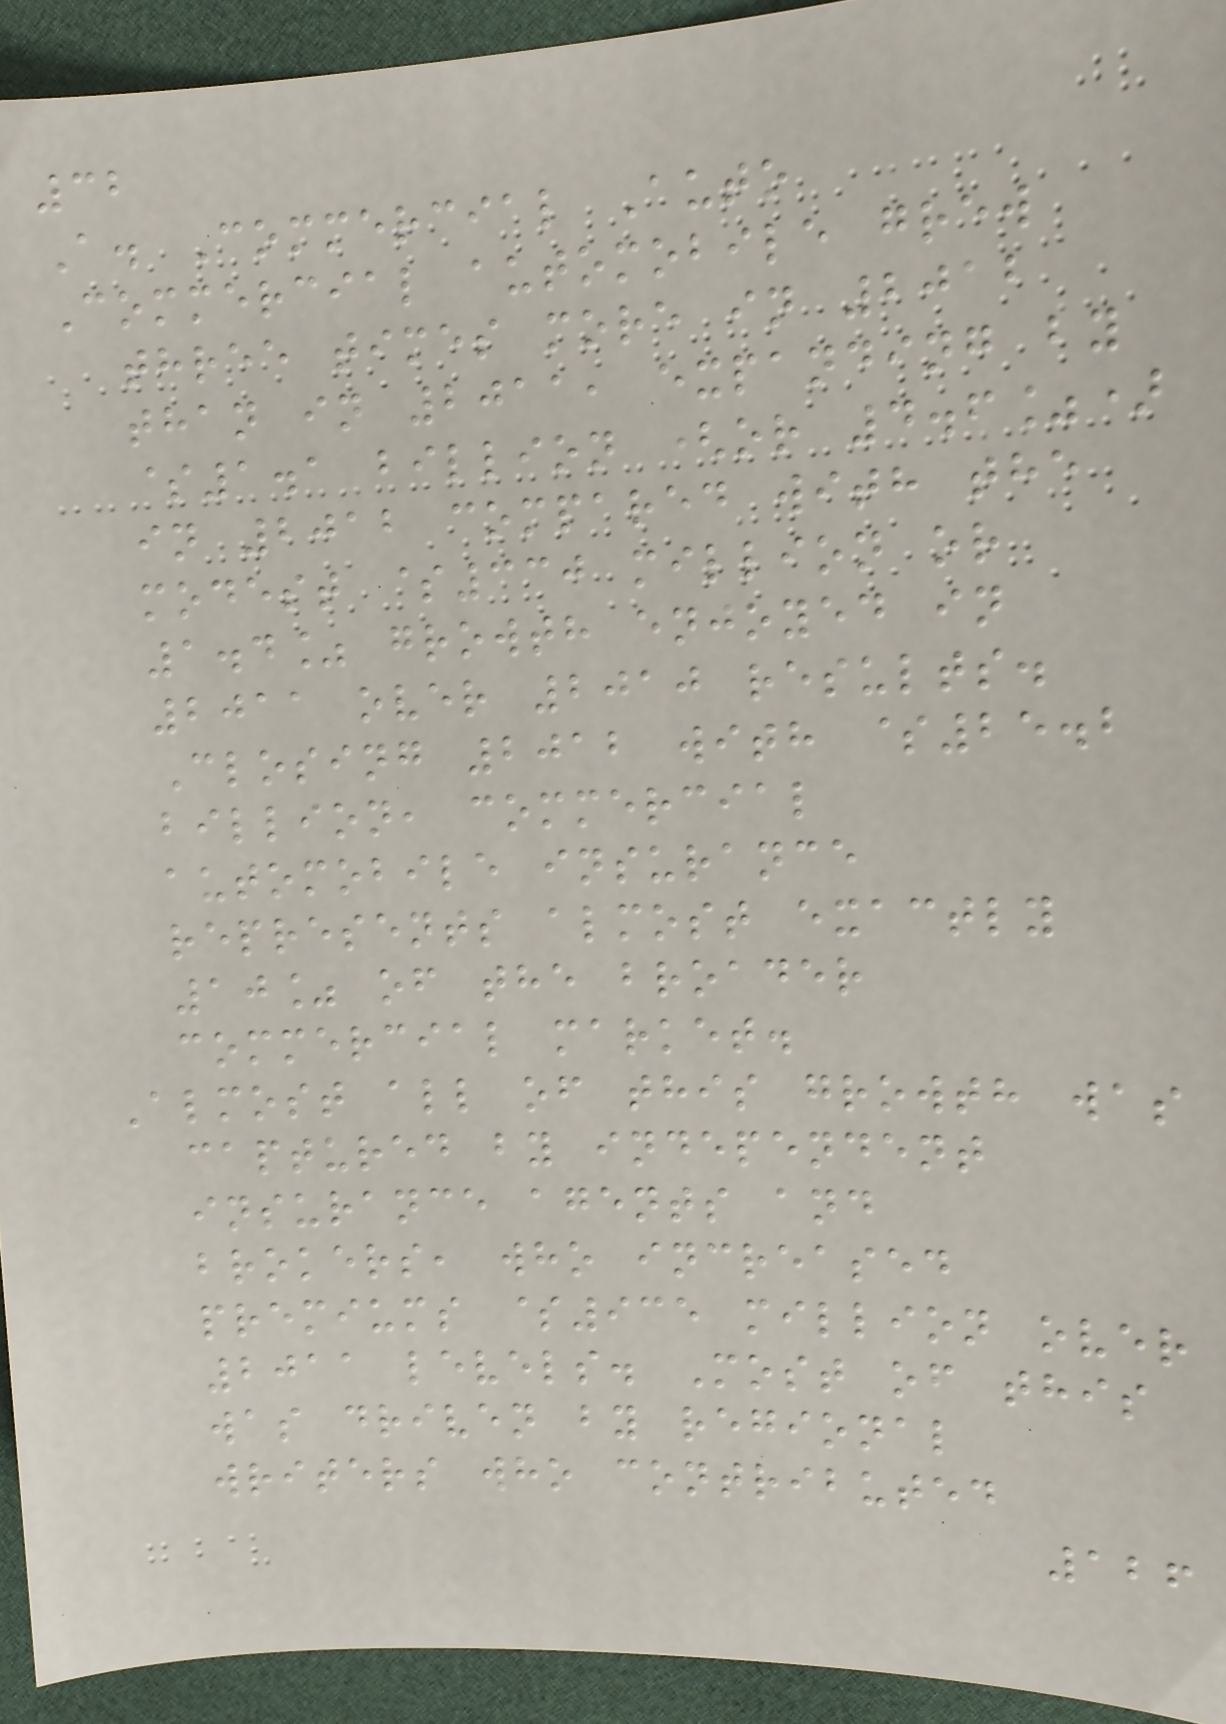32
A. Commercial Auto
Commercial automobile grew
three times more in 2012
than in 2011, expanding by
$1.1 billion (or 4.6%)
in 2012 compared with the
modest $330 million or
1.4% growth enjoyed in
2011 over 2010 results.
Closing 2012 with $25.2
billion, commercial
automobile insurance
represents almost exactly
10% of the broader
commercial market.
Almost all of this growth was
captured by independent
insurance agents and
brokers, who increased
premiums $935 million over
2011 levels. Most of this
was driven by regional
writers who contributed
126
